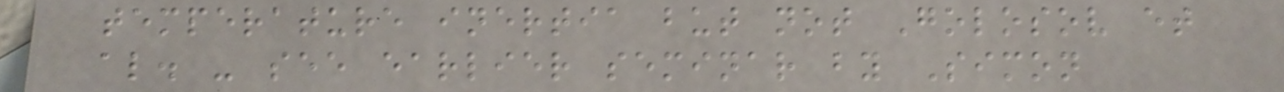temperature inertia but not Golosov et
al. - see earlier seminar by Simon
